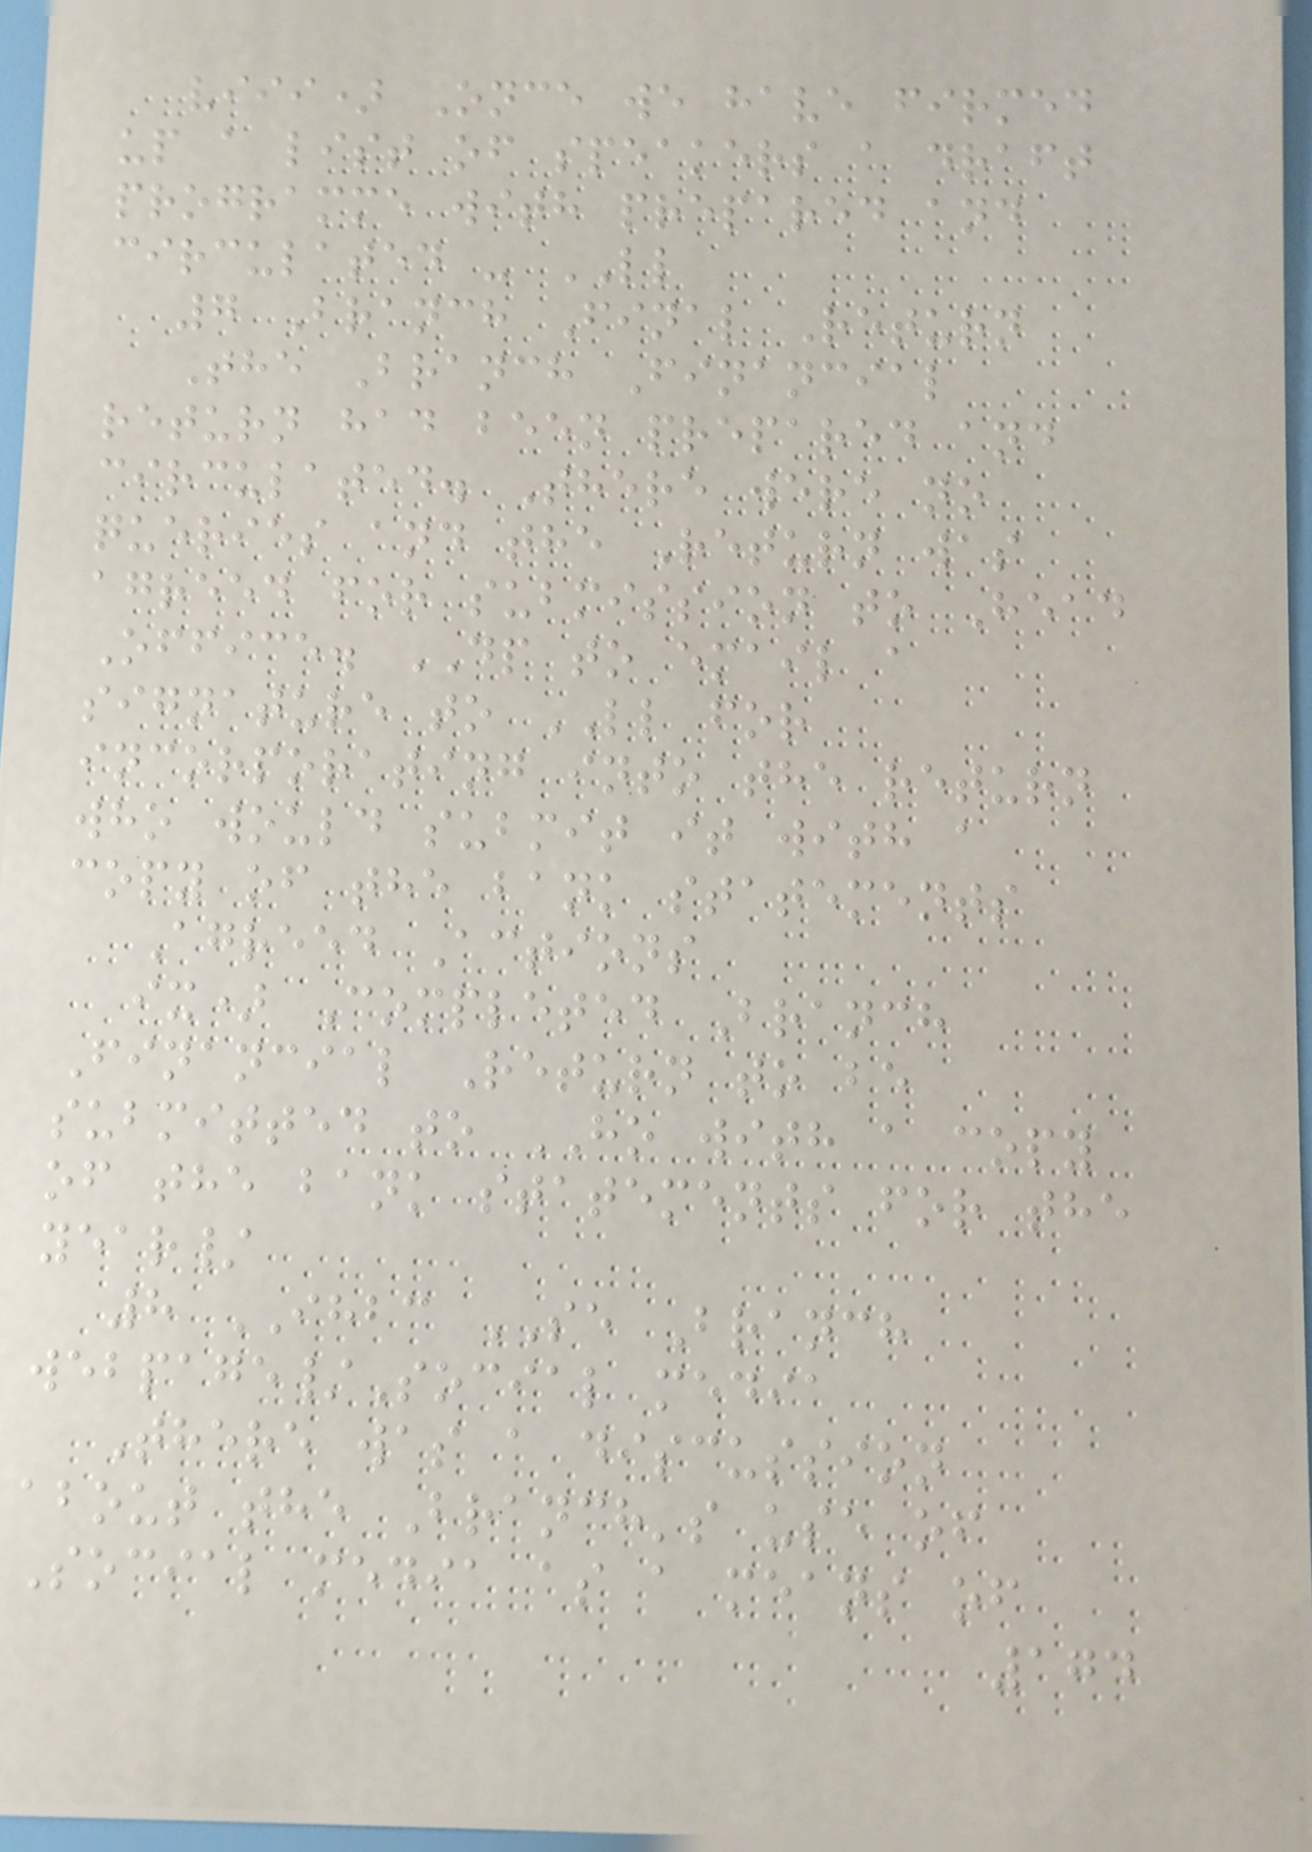viii) Once we have firmed
up a list of speakers a draft
programme with prepared and
circulated - LL
7 Branch Final Return
The Branch Financial
return had been prepared and
circulated. There were no
queries and the Return was
agreed for submission to Head
Office. DP to email a
signature to LL for
incorporating into the return
who would submit it with a
copy of the bank statements
Agreed Actions
ix) Completed Branch
Financial Return to be
submitted to HO with a copy
of the bank statements for the
year/
8 IHBC SE Branch
webpage/Social media
There was a discussion
about the Branch's use of
Social media as a means of
174
